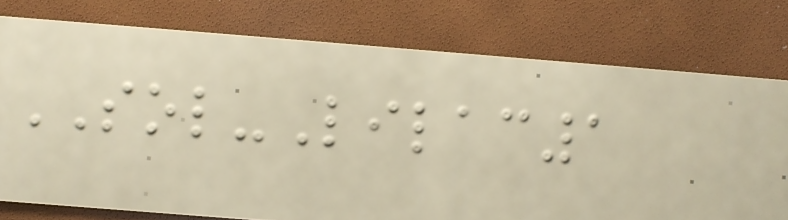SOL-Lilac1
